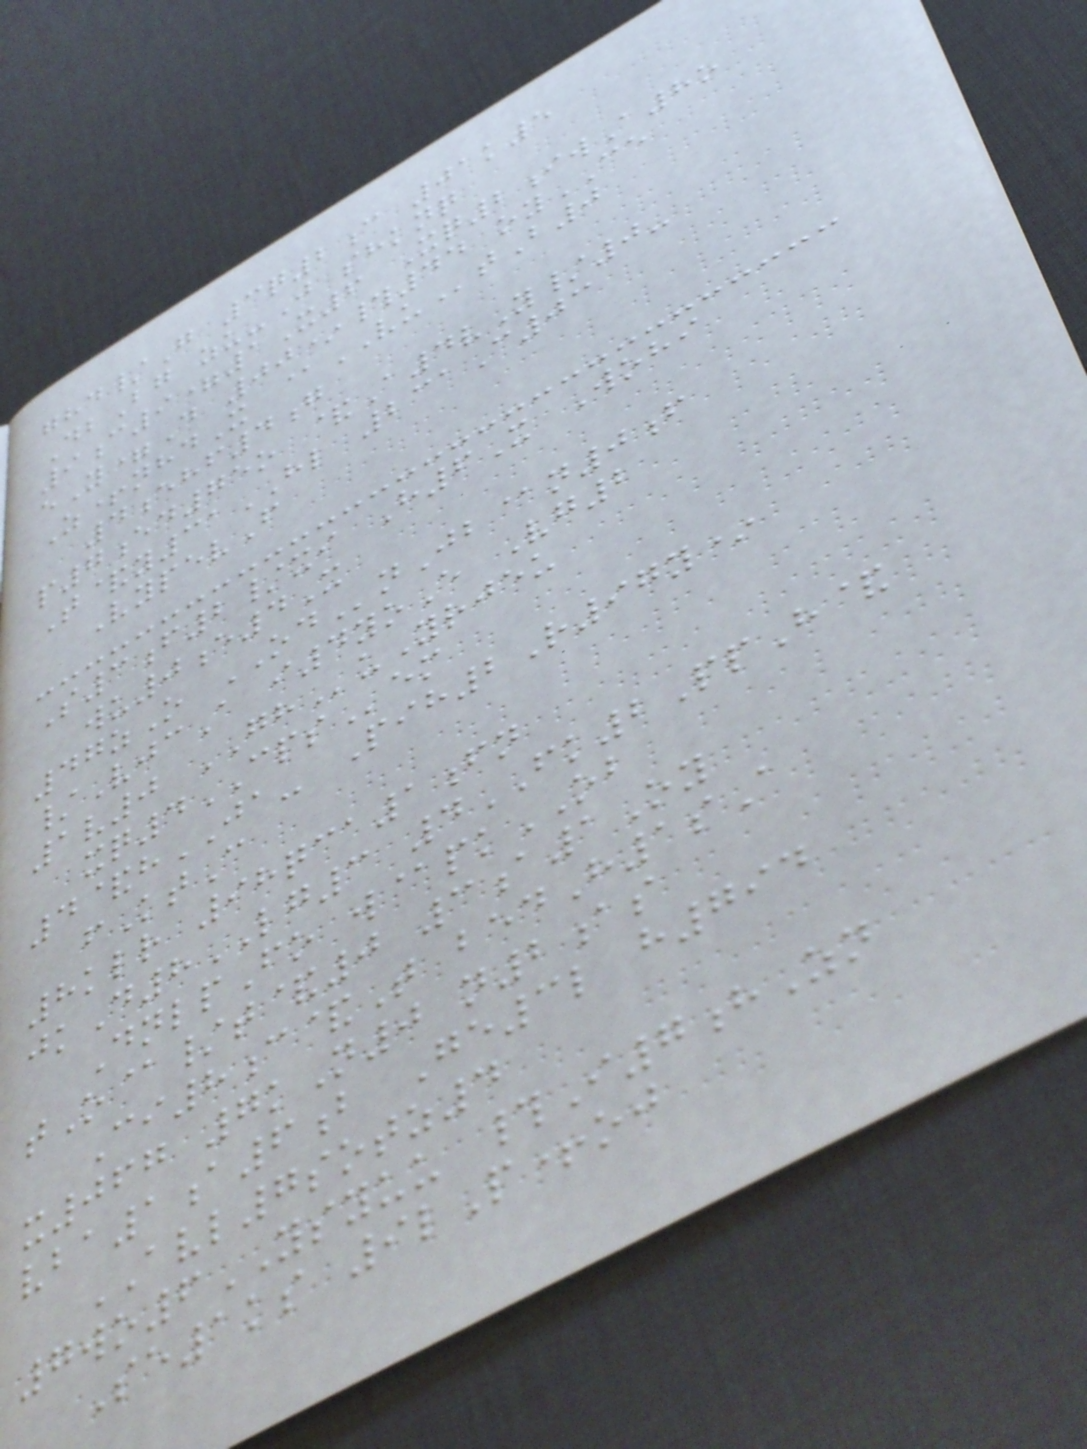ghd/G 3q2c 01k5
DbBg zu-J shknq
9c9=1X6 Xq2iwA8o
eY=D 00*#44 oyCE
Z+nhdX @VUtB0
4ehf4g
p7ed75o &A4vY/0-
T&y31HL 231C03
VypevF
S3f2/xi H6X Wohi
wu0e4X
47zO ODnJb@n0f
/VjcA i4yoE Vg2
1v0 GHuYrjeu
xq4CPSem
4&hJA- Pih2R97y*
fKtC
8klr 98qca1fn
jkD8LG3 4FK2PpH&
DnlpFo w@pkOB
tO@/t&0 3a1Oy
Ci8c&T bedH1sA
x067 7kN0 n2as
vba1a6b Ge3l h794
AVL7sotz4
7wo6YSYUU #I7hZn
Se1ks 9lP+oj
